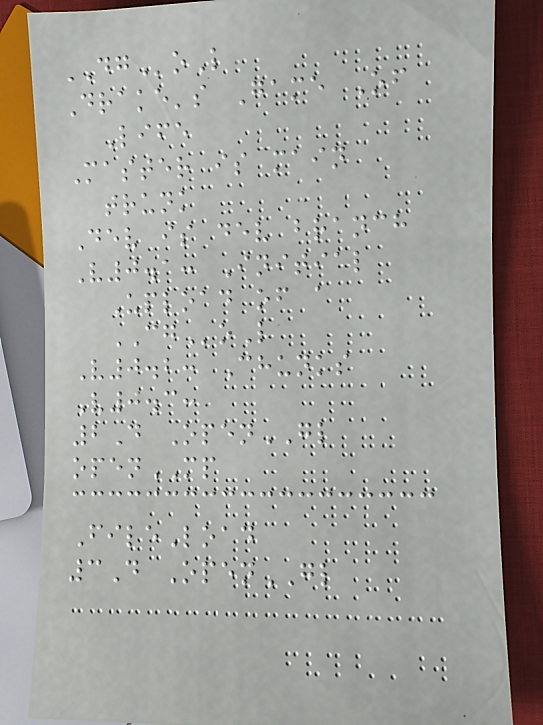DGoL
Drake's Game Of
Life
Master is main
trunk
Dev is dev branch
V0.1: Initial
Upload of a
CGoL
V0.2: Chunks
V0.3:
2D OpenGL
openMP
FileLoad
3D OpenGL
